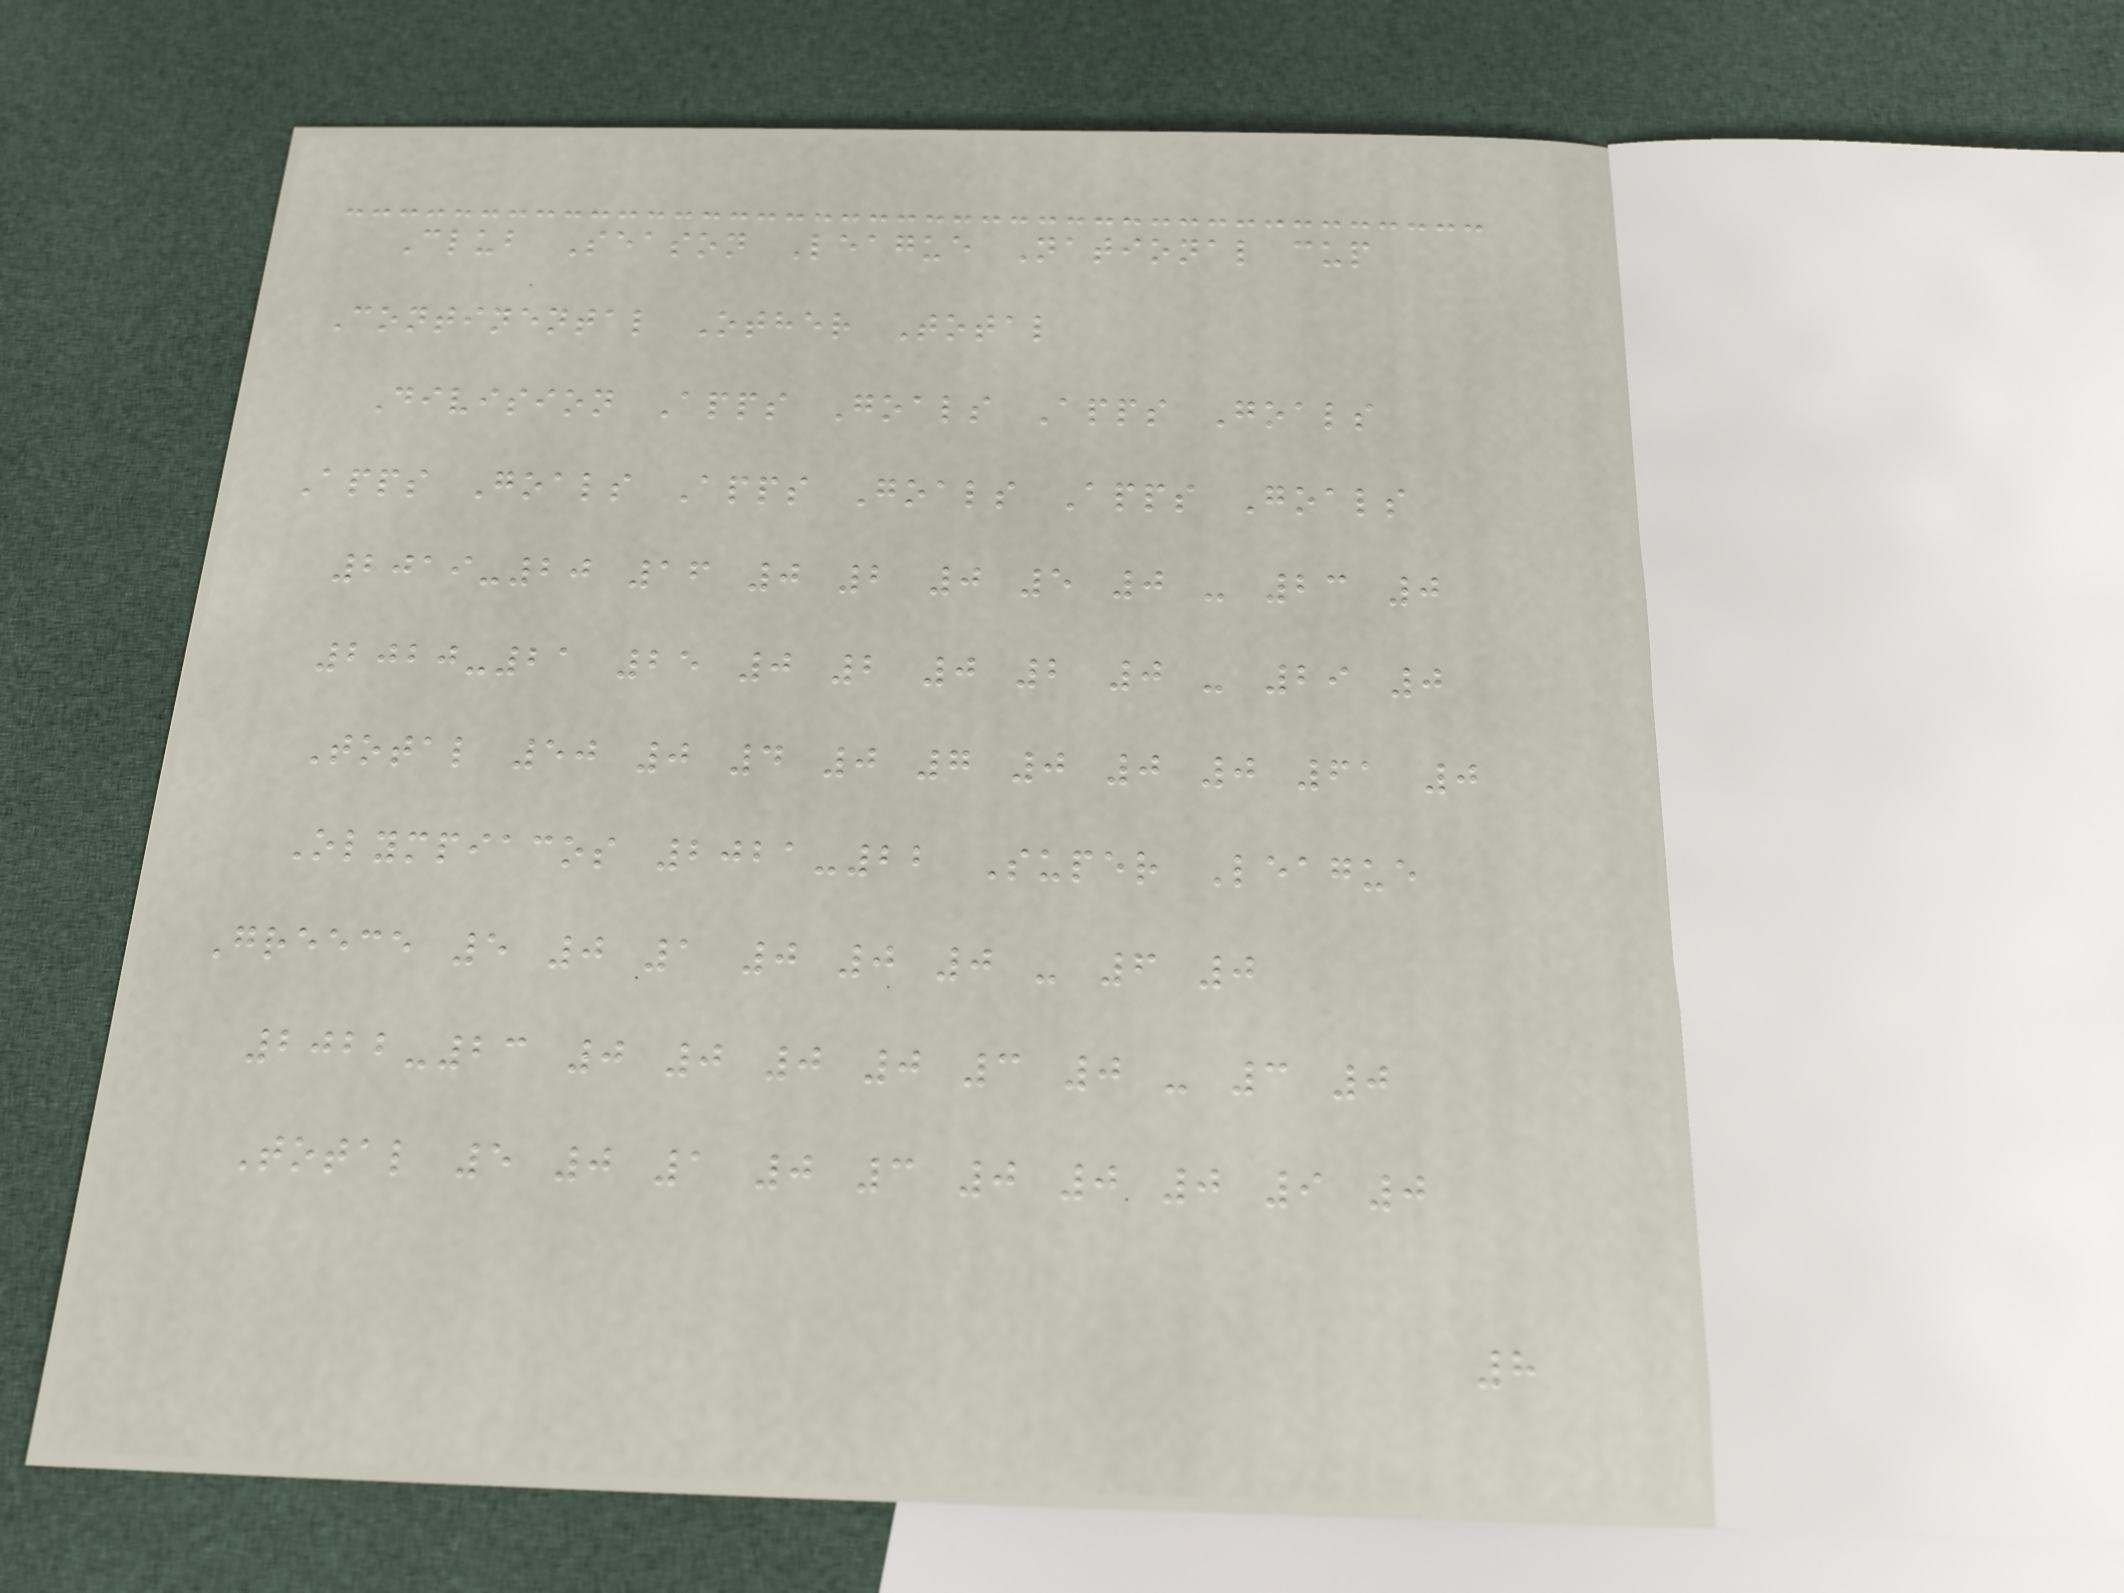Club Season League National cup
Continental Other Total
Division Apps Goals Apps Goals
Apps Goals Apps Goals Apps Goals
2019-20 16 0 2 0 5 0 - 23 0
2020-21 25 0 2 0 2 0 - 29 0
Total 50 0 4 0 7 0 0 0 61 0
Olympiacos 2021-22 Super League
Greece 5 0 1 0 0 0 - 6 0
2022-23 0 0 0 0 3 0 - 3 0
Total 5 0 1 0 3 0 0 0 9 0
8
